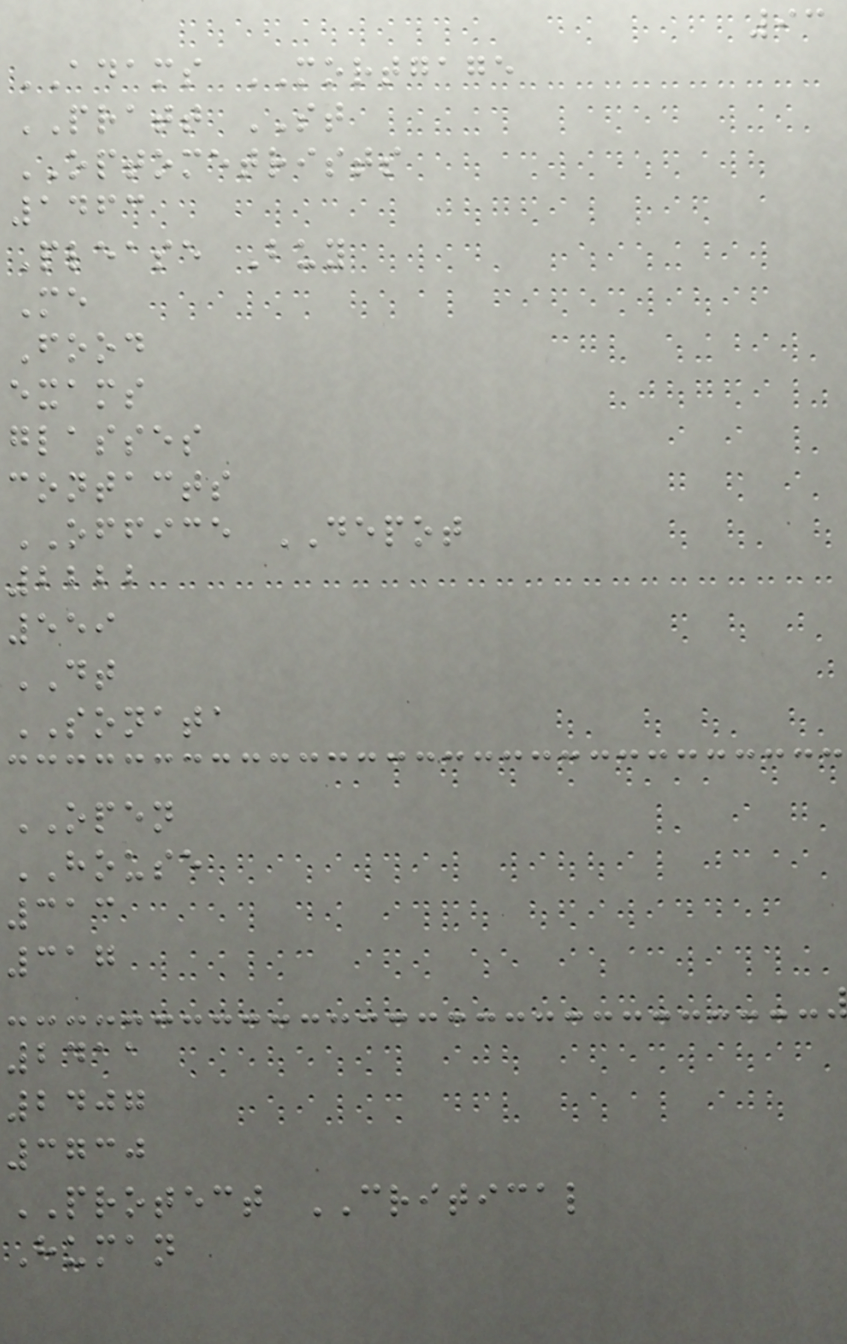93
ADAMS MORTGAGE
PRATT ST
OPTOMETRISTS
1463
Please Buy
Me
Food
exams
glasses
contacts
OFFICE DEPOT
2222
559
DT
SONATA
OPEN
HOUSE
313
317
2411
2407
3730
PROTECT CRITICAL
Human
